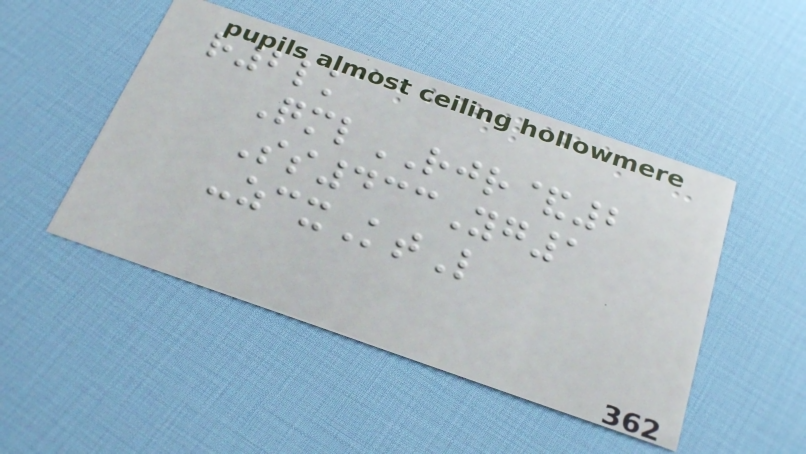r2lk
QmlRJR&2
Ss433Yg1
-zcxKtL
